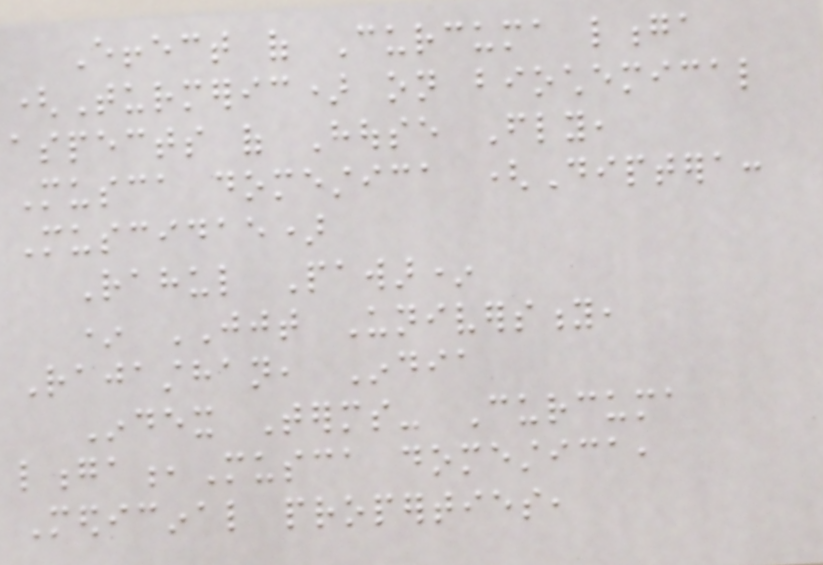Effect of Curcuma longa
(Turmeric) on biochemical
aspects of House Fly,
Musca domestica (Diptera:
Muscidae)
Rahul Pawar*
* JJT University,
Rajasthan, India
Index Terms- Curcuma
longa,Musca domestica,
Medicinal properties,
